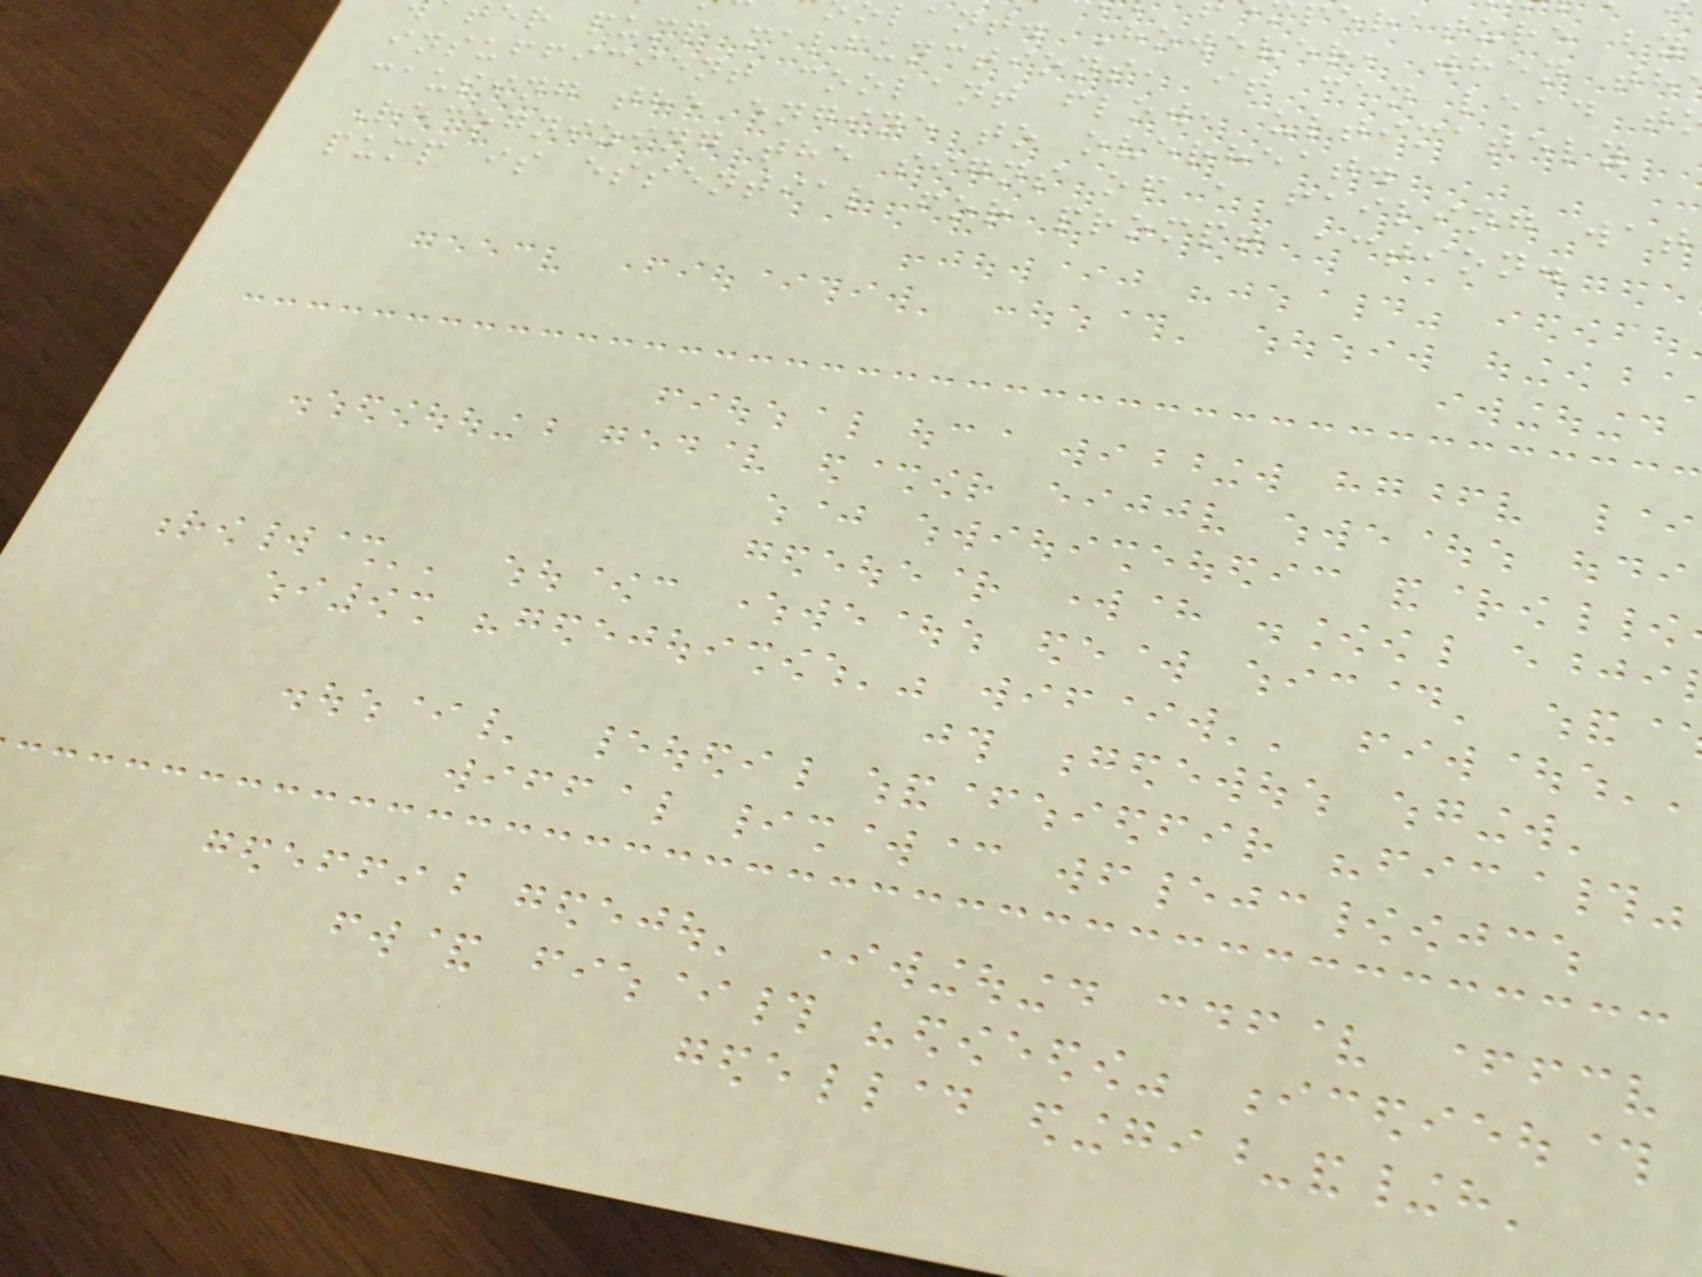perature by
lant. However, when th
er pump malfunctions, it can lead t
insufficient coolant flow, ultimately
causing the engine to overheat.
Recognizing the signs of a failing wat
pump is essential for prompt action.
